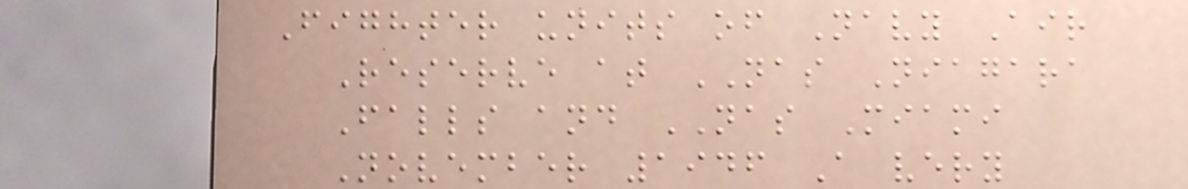Fighter units of Navy Air
Reserve at NAS Niagara
Falls and NAS Miami
November 1946 A very
